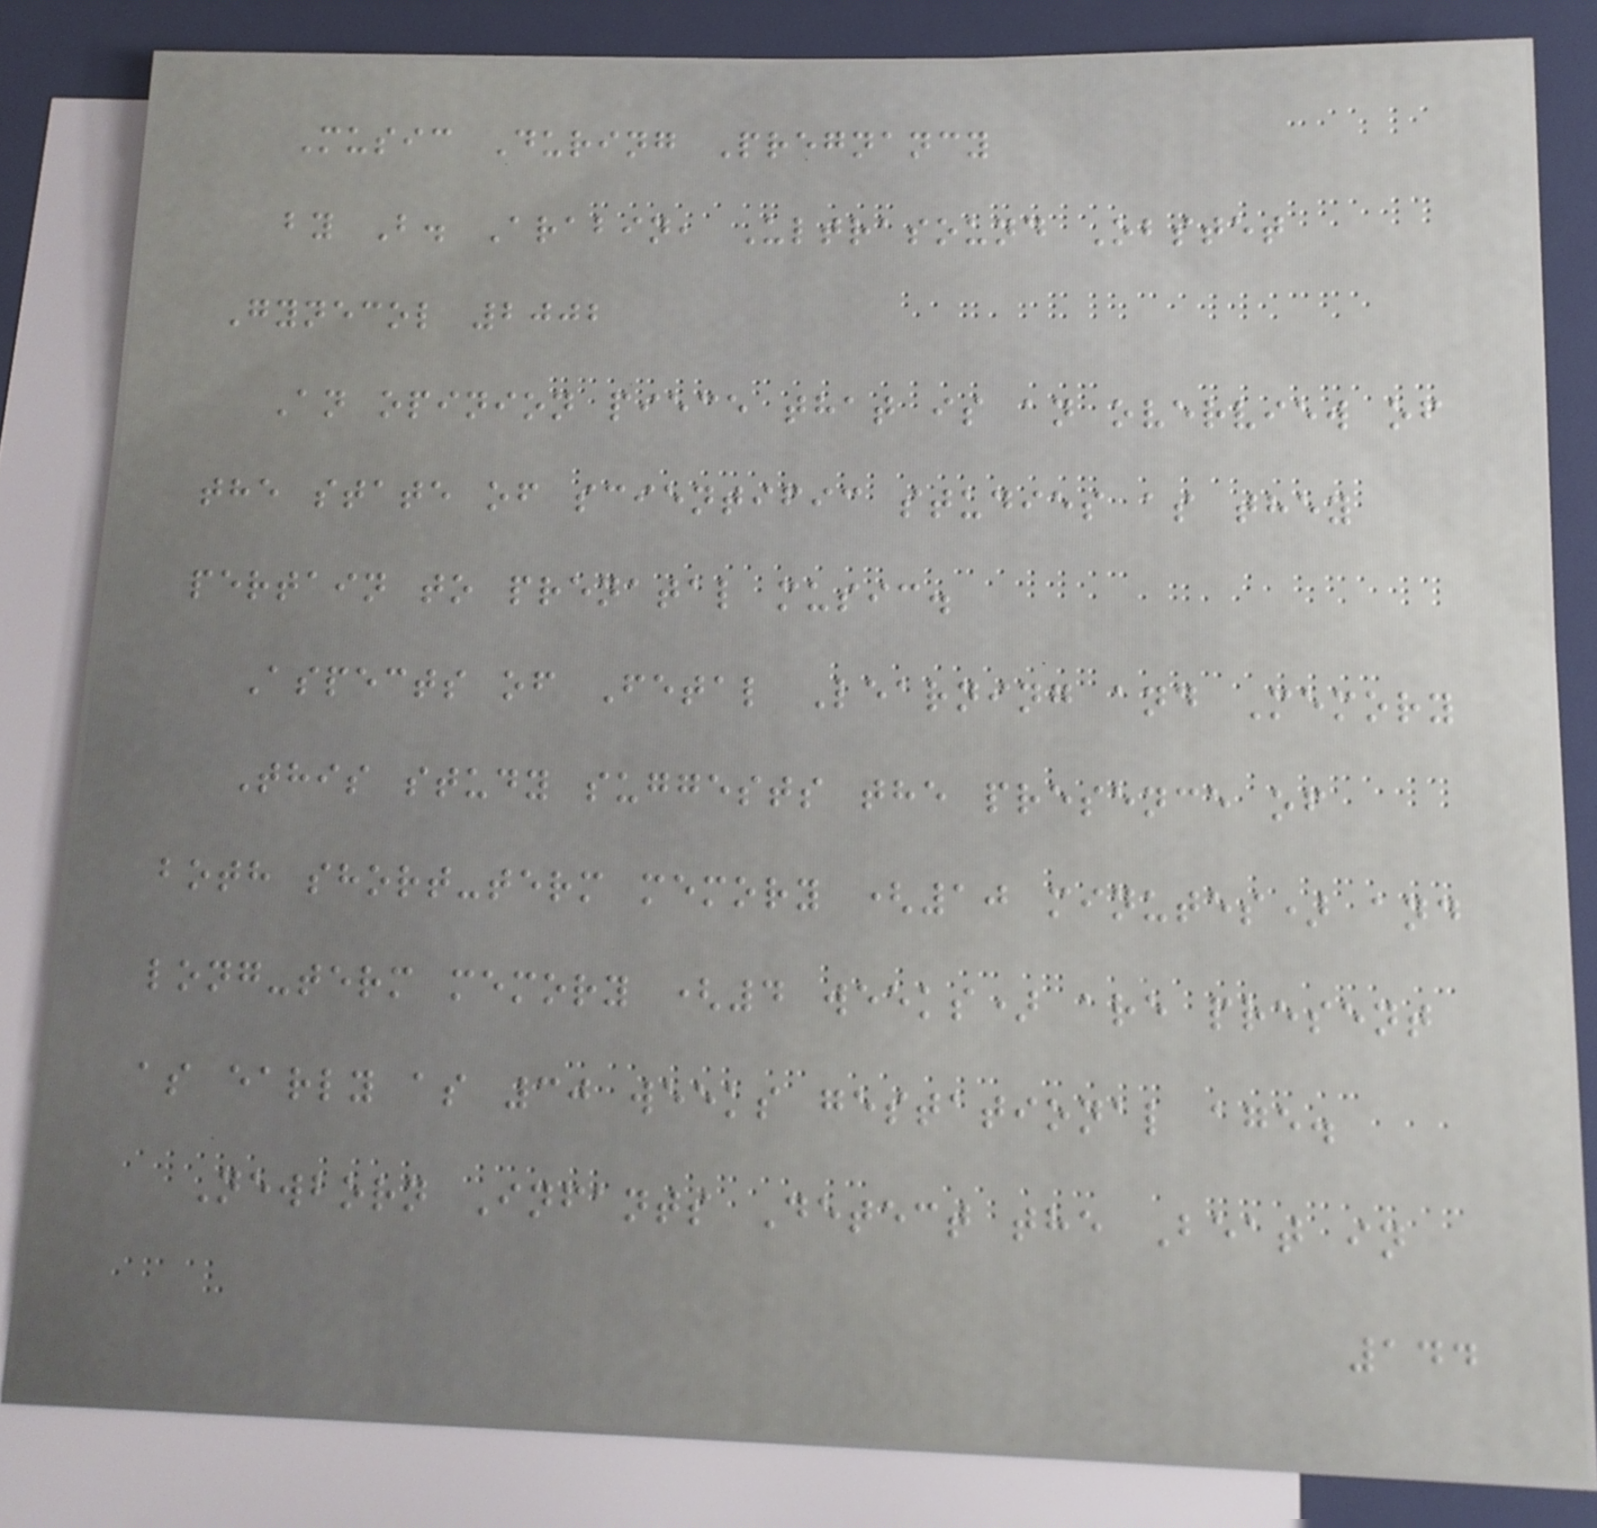Music During Pregnancy
by B. Arabin, Ultrasound Obstet
Gynecol 2002
An opinion piece that is an overview of
the state of scientific studies as they
pertain to prenatal music.
Aspects of Fetal Learning and Memory
This study suggests the presence of
both short-term memory (10 minutes) and
long-term memory (4 weeks) are present
as early as 30 weeks gestational age.
Newborn Infants Detect the Beat in
144
